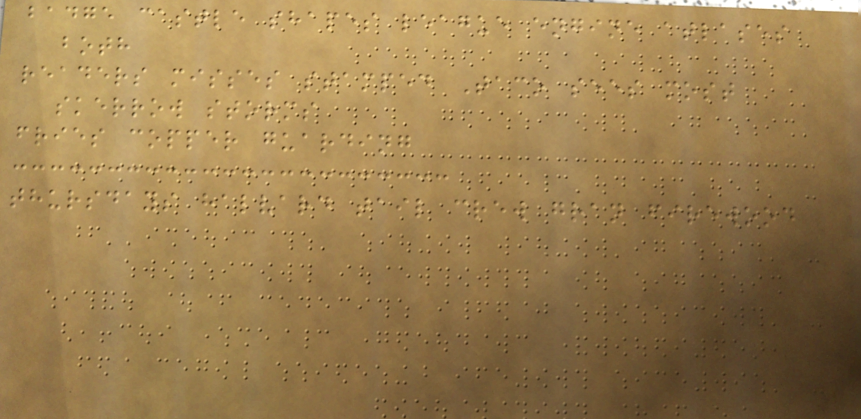badge castle shapes league engine atlases
both
readers misses stamped Taco sees most
skerrow storms
fries copper guarding
thursdays halvard tail crew gran firewood
